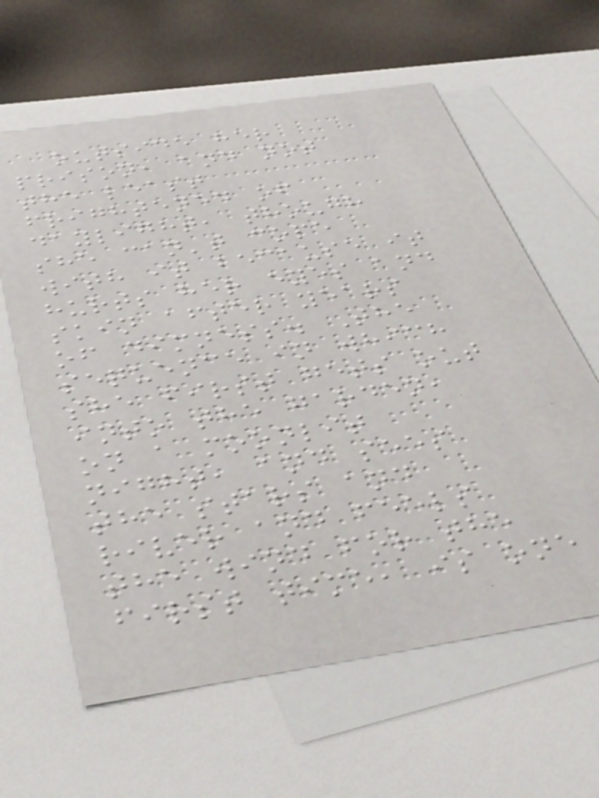outside her
prison, and not
the least
frightened of
daylight, though
she can't cope
with it because it
hurts her eyes and
skin after years
of dimness. The
sequence in which
she first gets out
into the garden,
on a moonlit
night, and sees
the stars and
river and feels
the wind for the
first time, is one
